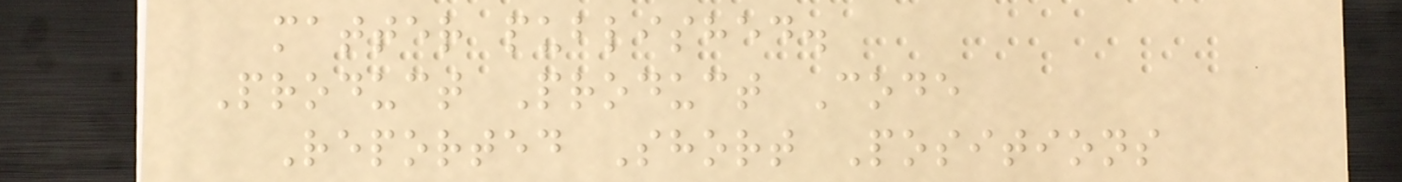matter published.
Product Product Code
Reported Short Positions
